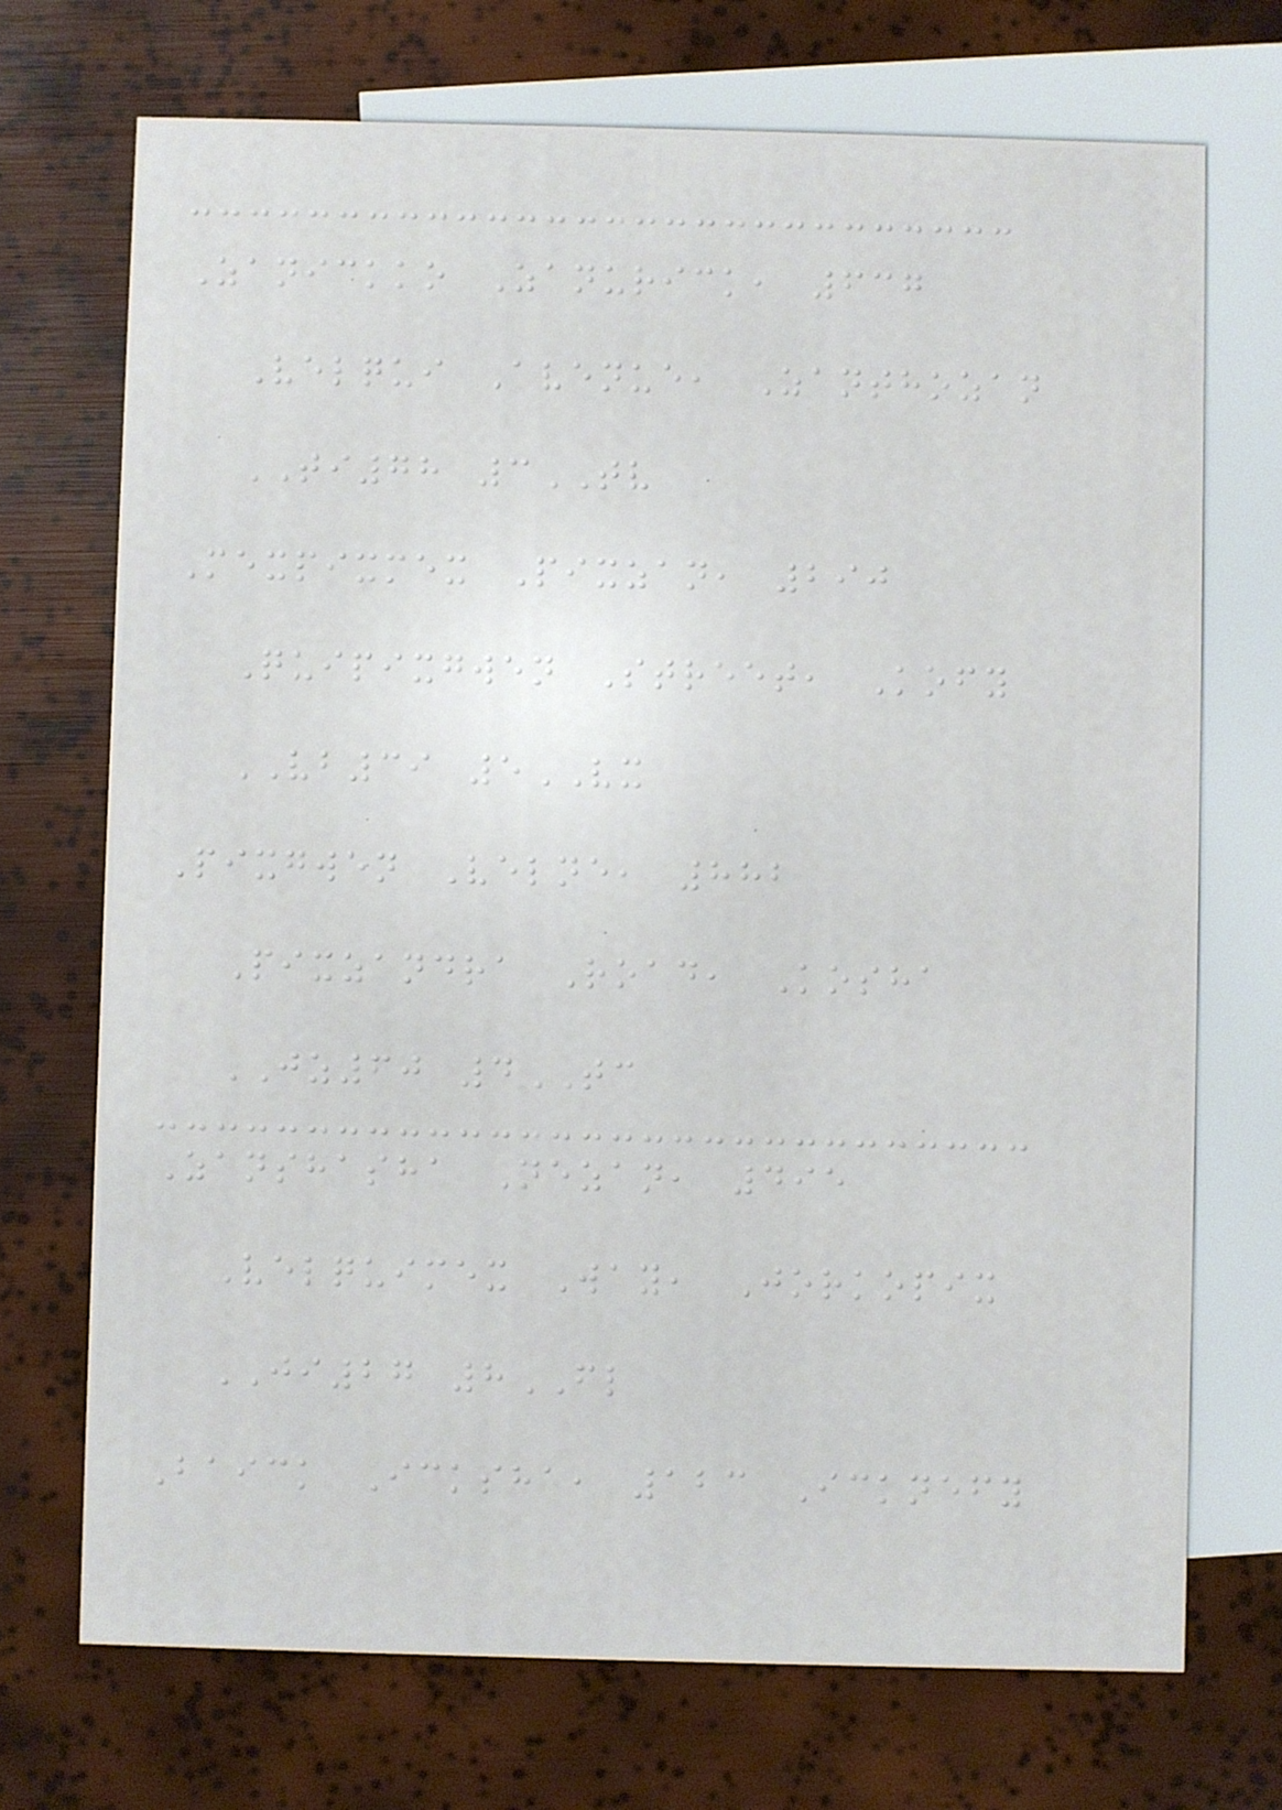Zanickko Zanurick, 637
Velqui Avenue, Zanthozan
TI78 3TV
Mexpixmex Pixzan, 290
Quipixgwen Street, Kofy
VB39 5VX
Pixgwen Velne, 882
Pixzandra Road, Kosha
JZ60 4TC
Zanshasha Nezan, 495
Velquimex Way, Jorkopix
JI27 8FL
Baick Icksha, 123 Icknefy
